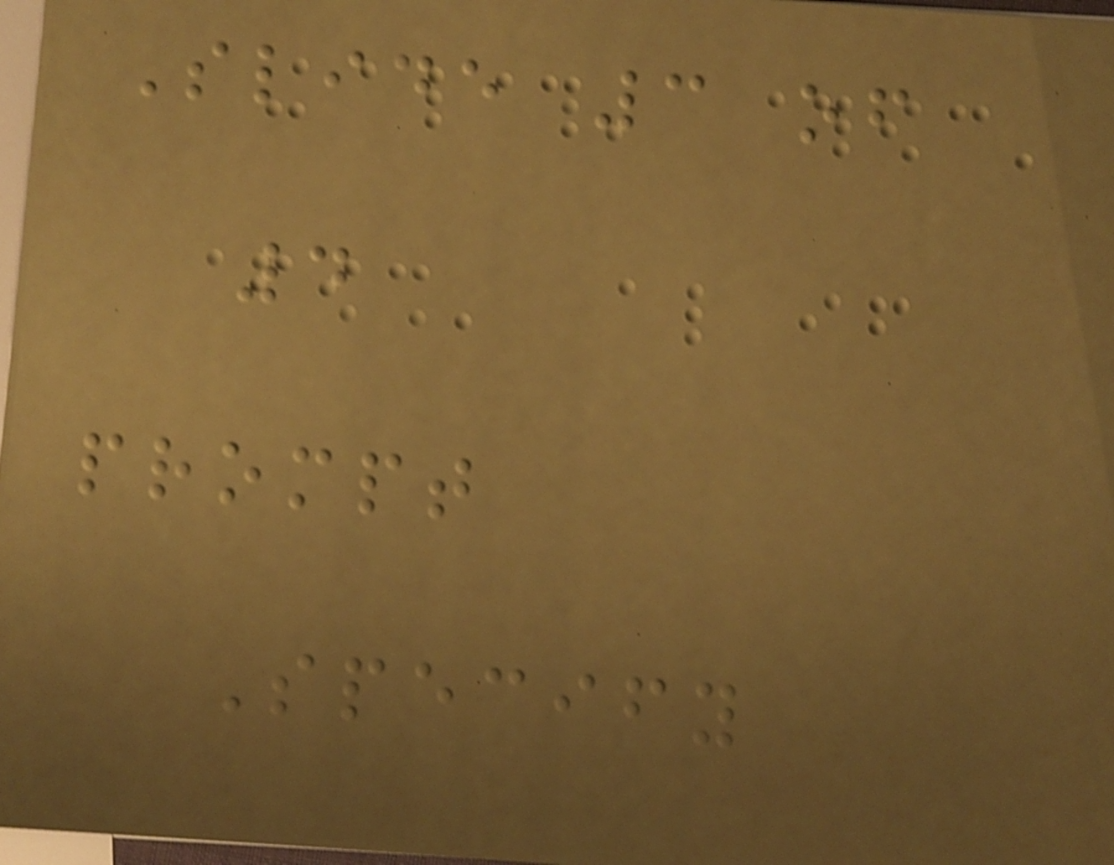Slide 3 of
4
prompt
Specify
